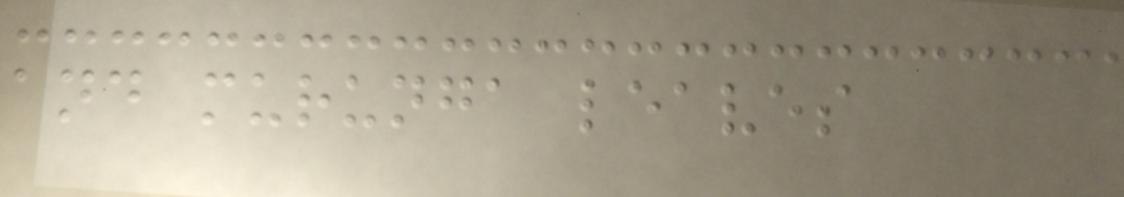and murunga leaves
